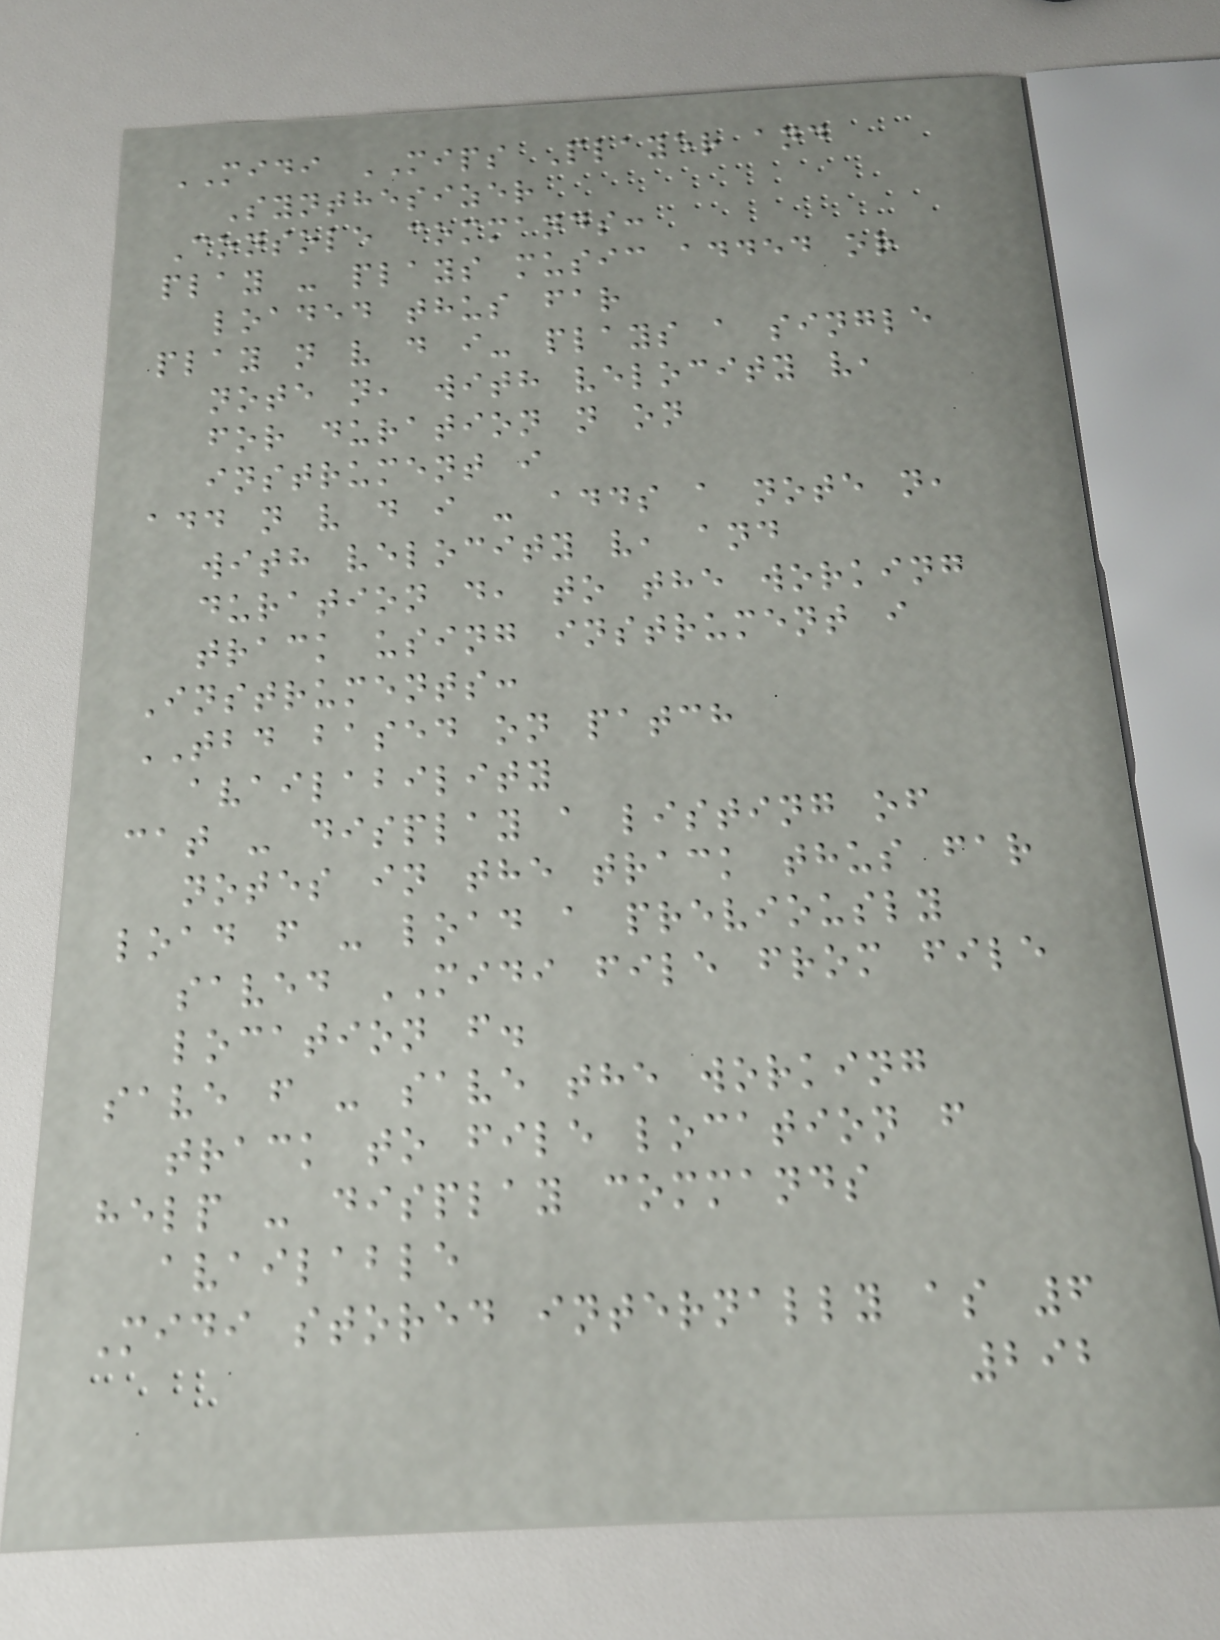MIDI MIPS Player and
Synthesizer
Console commands:
play - plays music added or
loaded thus far
play n v d i- plays a single
note n, with velocity v,
for duration n on
instrument i
add n v d i - adds a note n,
with velocity v, and
duration d, to the working
track using instrument i
Instruments:
TBD based on patch
availability
cat - display a listing of
notes in the track thus far
load f - load a previously
saved MIDI file from file
location f.
save f - save the working
track to file location f
help - display commands
available
Midi stored internally as 6
292
